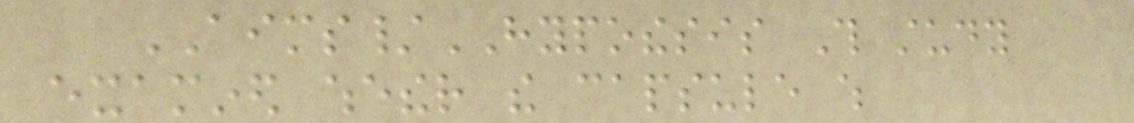AIMS/HYPOTHESIS This study
examined whether the capsule which
